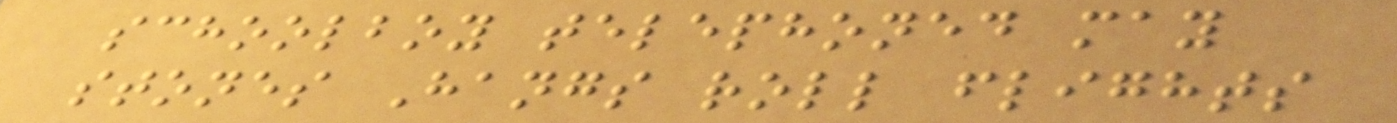schoolboy telephoned may
stones Hangs roll flights
